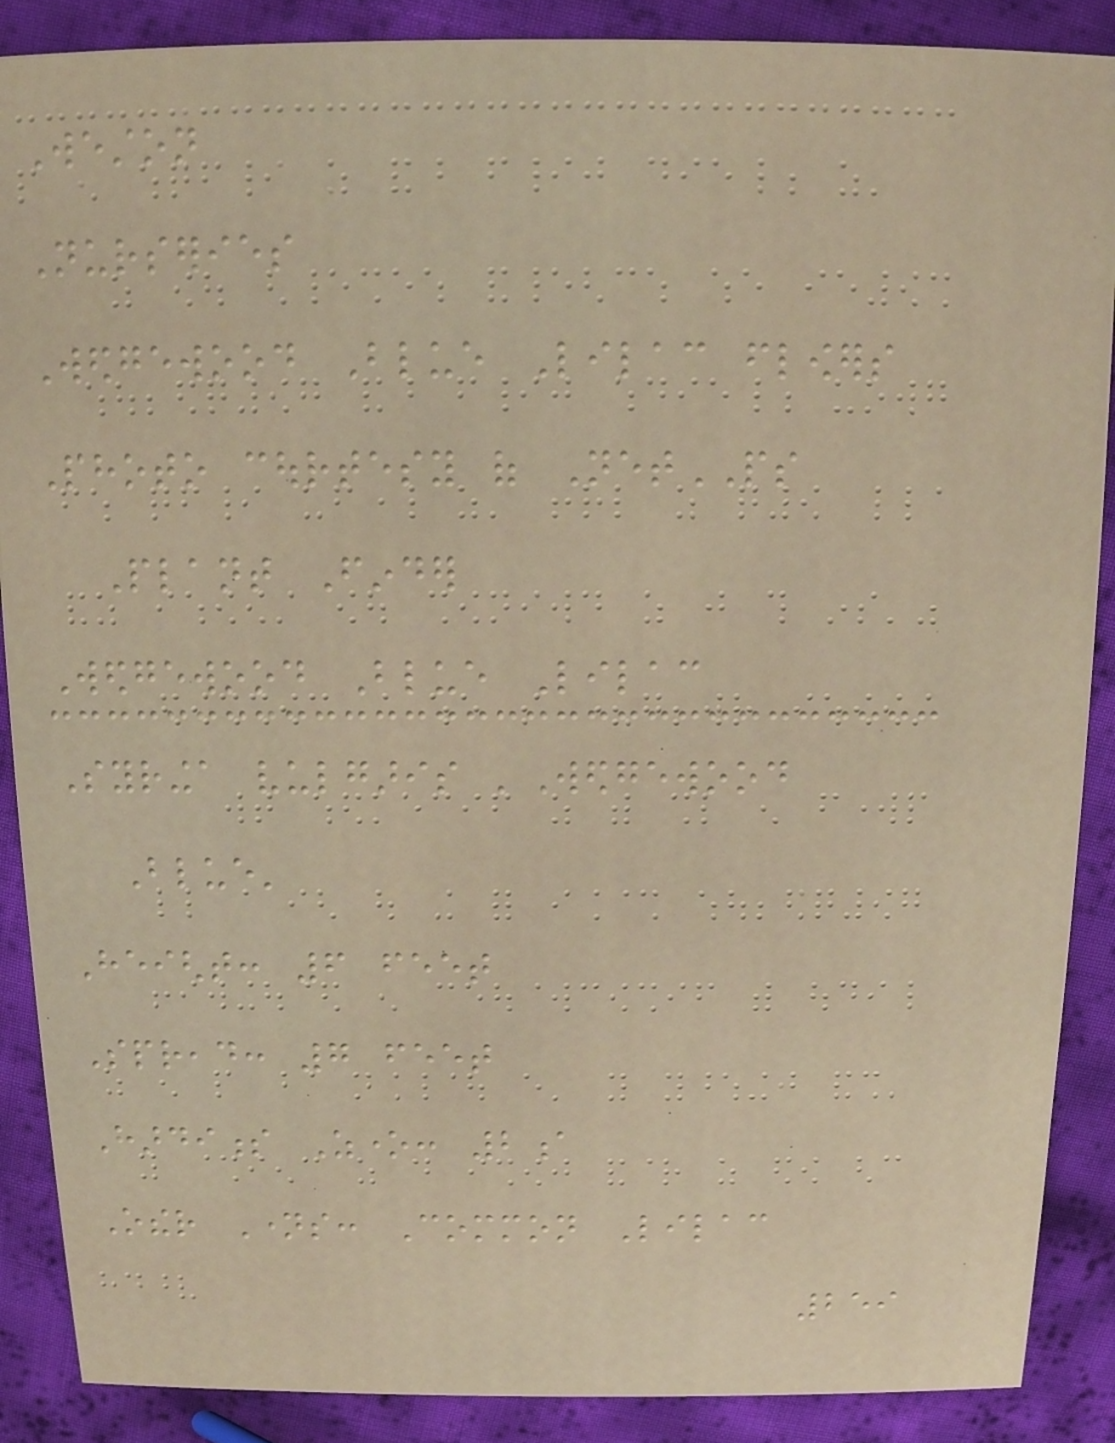Weston
Nurseries
Wedgewood Blue Lilac flowers
Photo courtesy of NetPS
Plant Finder
Wedgewood Blue Lilac
Syringa vulgaris 'Wedgewood
Blue'
Height: 6 feet
Spread: 7 feet
Hardiness Zone: 2a
Other Names: Common Lilac
259
